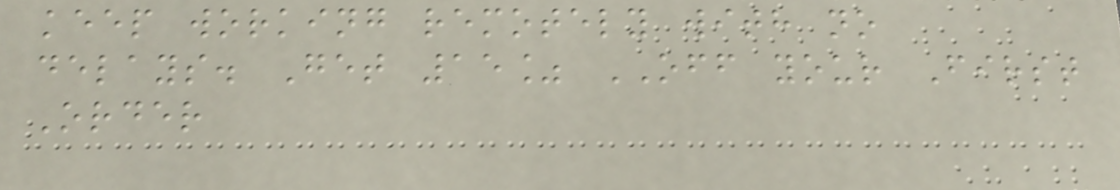keep working remotely with no
delays. Get 15% OFF your First
Order
